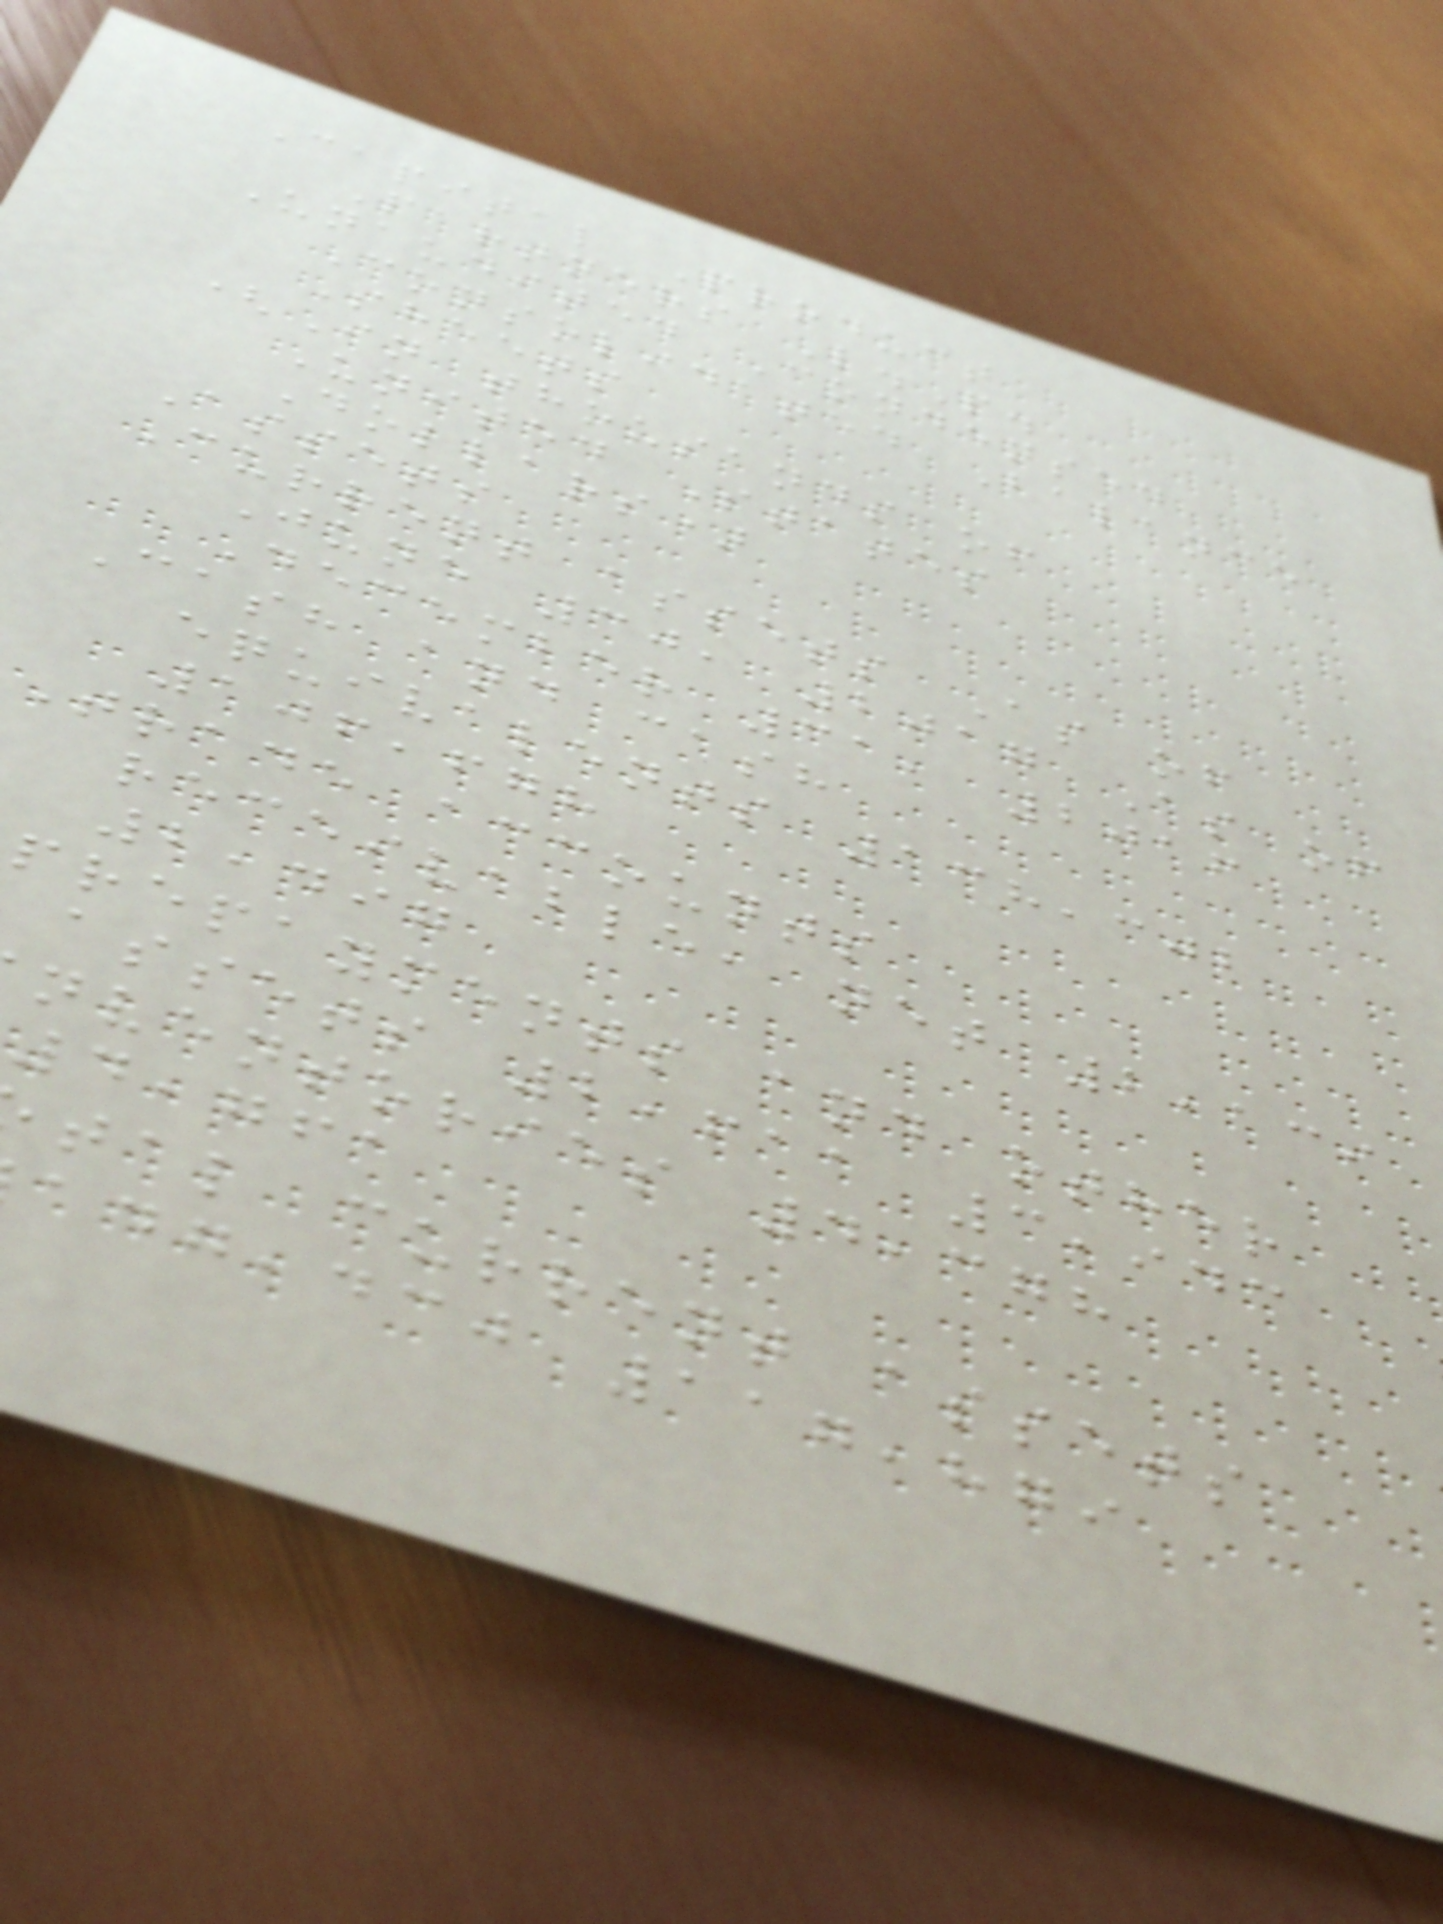Capital Product
Partners L.P.
Unaudited Condensed
Consolidated Balance
Sheets
(In thousands of
United States
Dollars)
Assets
Current assets As of
June 30, 2017 As of
December 31, 2016
Cash and cash
equivalents 138,302
106,678
Trade accounts
receivable, net 2,139
2,497
prepayments and other
assets 2,611 3,943
nventories 4,378
4,761
tal current assets
,dcj 117,879
